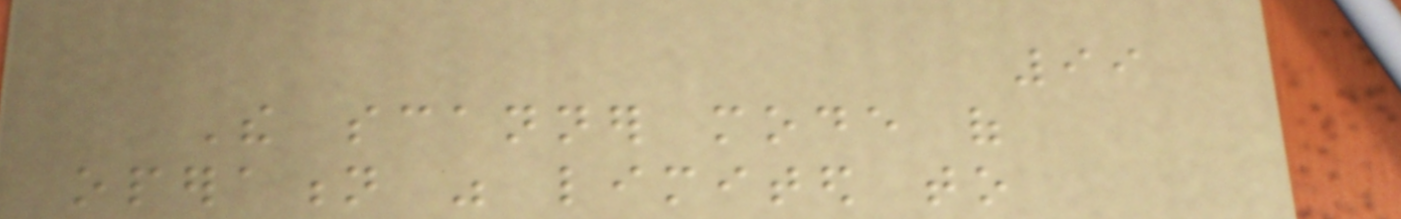99
The scanner mode of
operation was limited to
